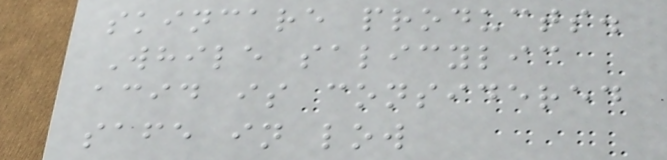skincare products.
While salicylic
acid is considered
safe in low
